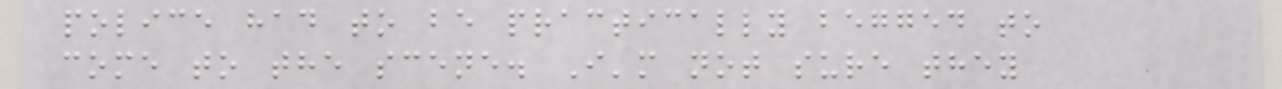police had to be practically begged to
come to the scene. I'm not sure they
